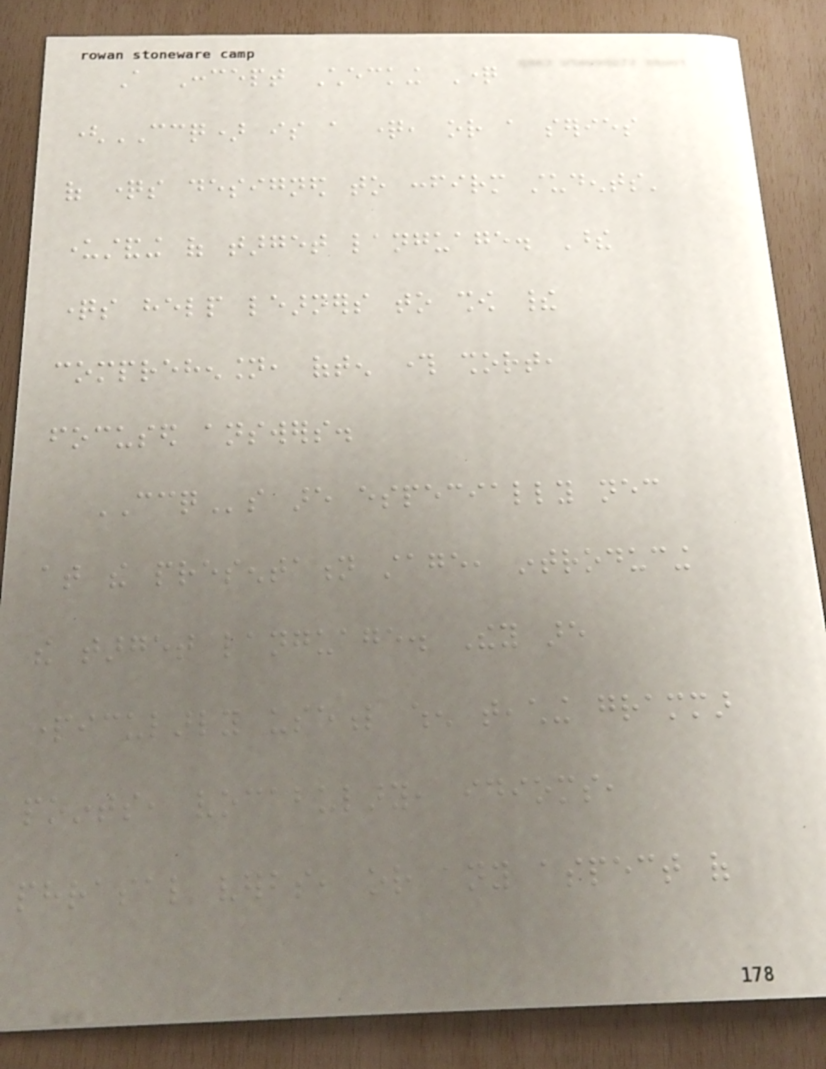A Concept Checking Question
(CCQ) is a question, or a series
of questions designed to confirm students'
understanding of target language. These
questions help learners to show their
comprehension, often through short,
focused answers.
CCQs are especially necessary
at the presentation stage, introducing
the target language. They are
particularly useful when teaching grammar
points, vocabulary, idioms,
phrasal verbs, or any aspect of
